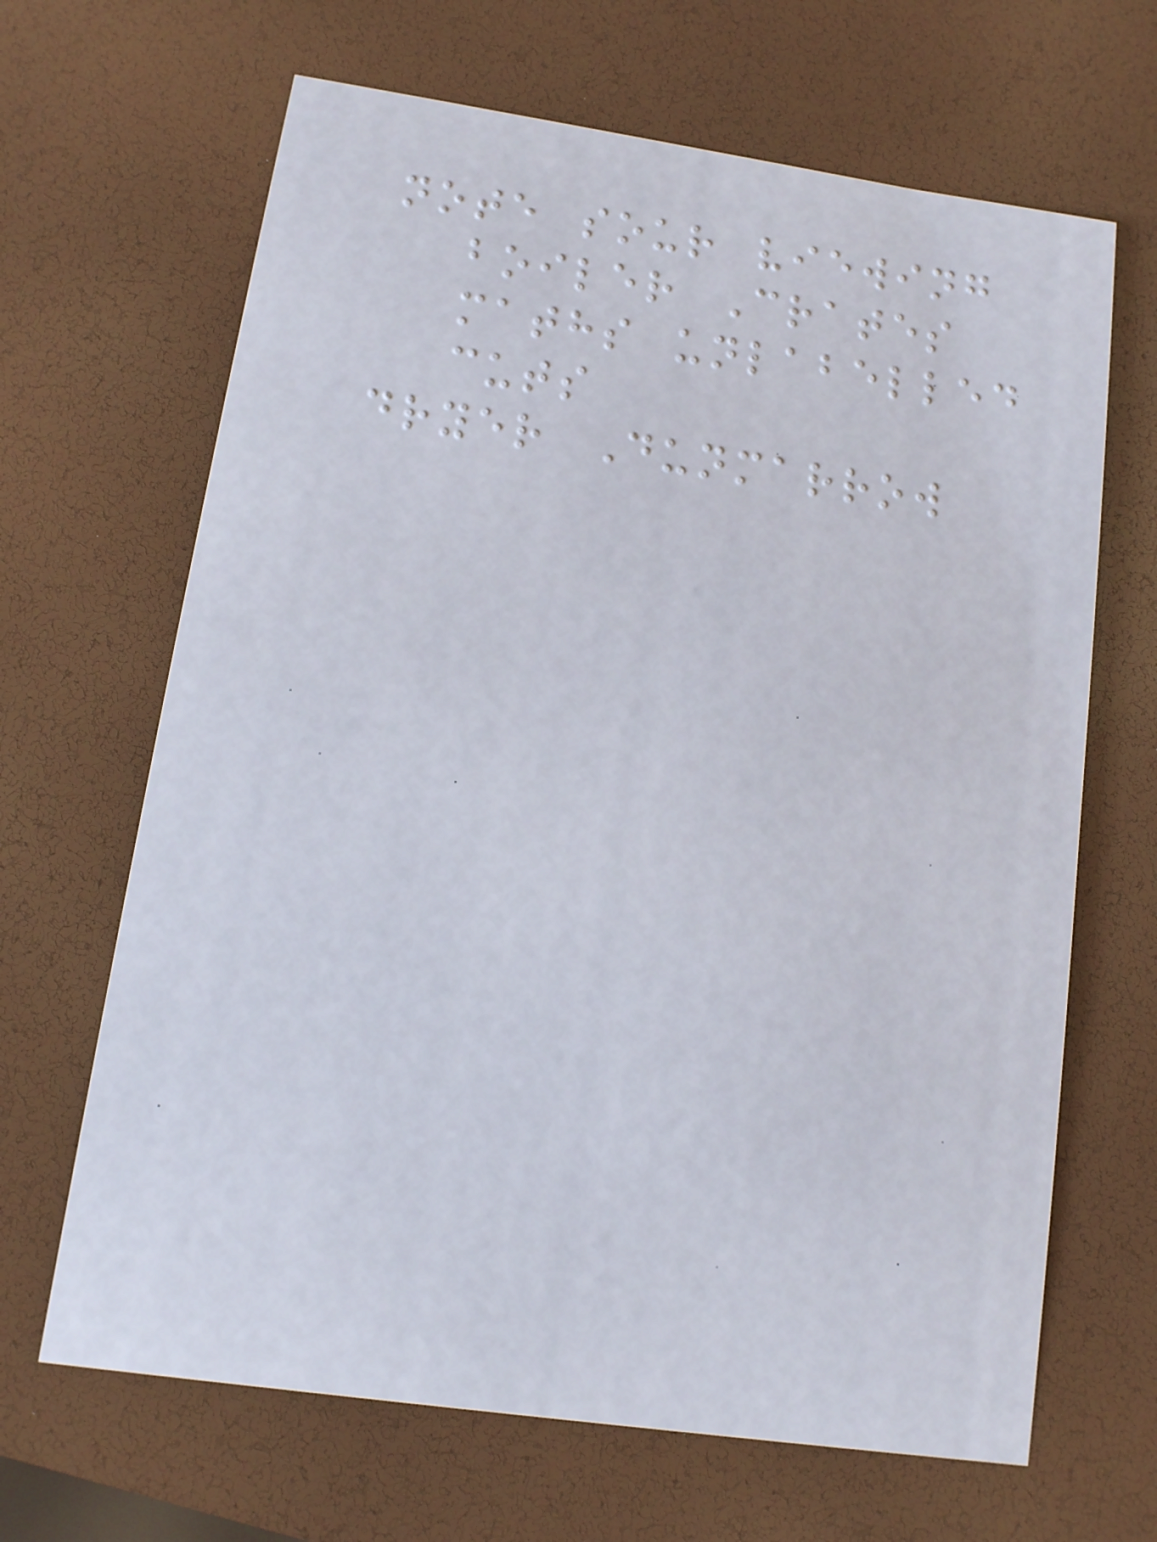note sour viewing
boiler Crates
maths unlabelled
cuts
dryer Dunmarrow
